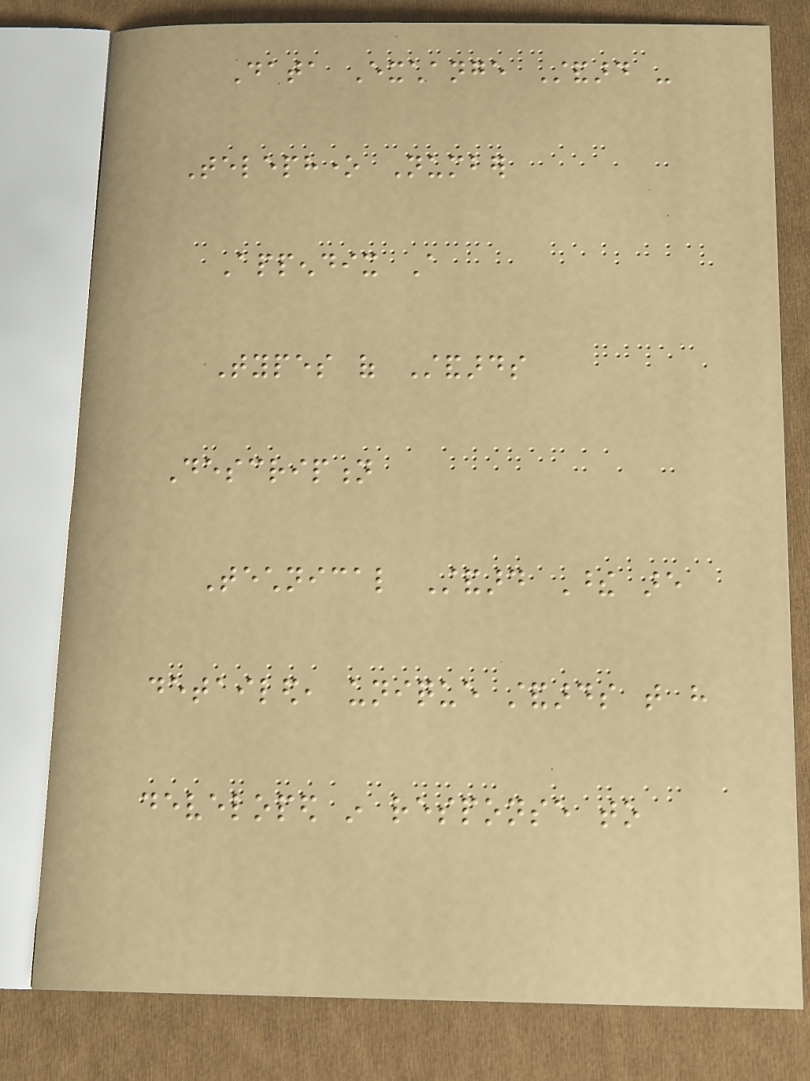Data Exchange Standard -
Telephone Number
Appendix A
Types of Standards
Description
Technical Standard These are
detailed, unique standards that have
developed in response to
